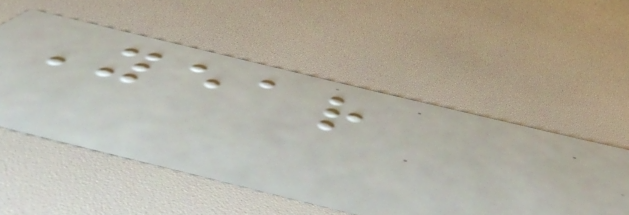Year
